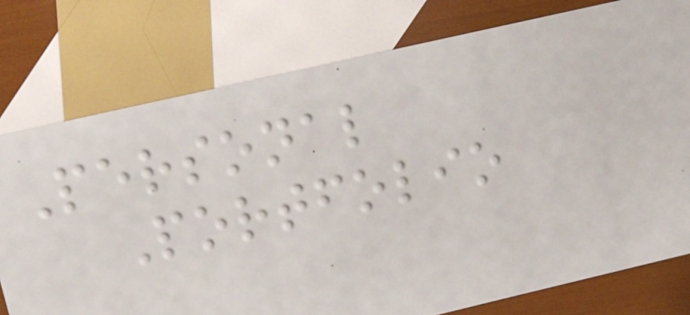Personal
Portfolio
